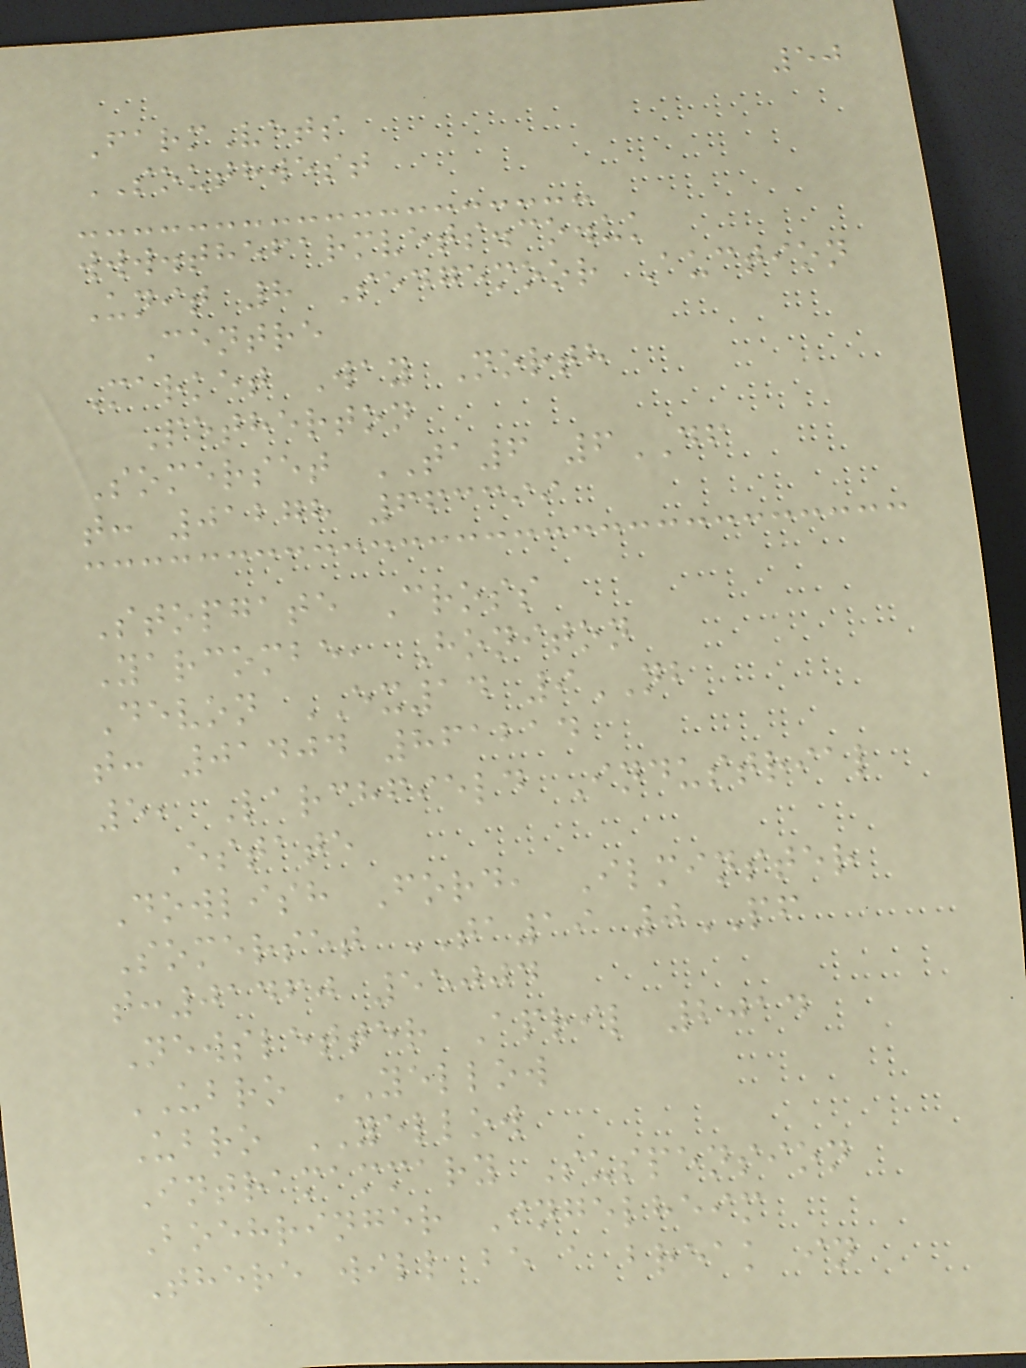50
FarmVets
SOUTHWEST
www.thefarmvets.co.uk
Unit 8 Sedgemoor Auction
Centre
Market Way North
Petherton
Somerset TA6 6DF
t: 01278 663399
Stopgate Cross
Yarcombe, Honiton
Devon EX14 9NB
t: 01404 861214
5, Larchfield Industrial
Estate
Dowlish Ford, Ilminster
Somerset TA19 0PF
t:01460 55004
Newsletter April 2014
UBRO YELLOW
Ubro YELLOW
Intramammary Suspension
Boehringer Ingelheim
There will be a break in
